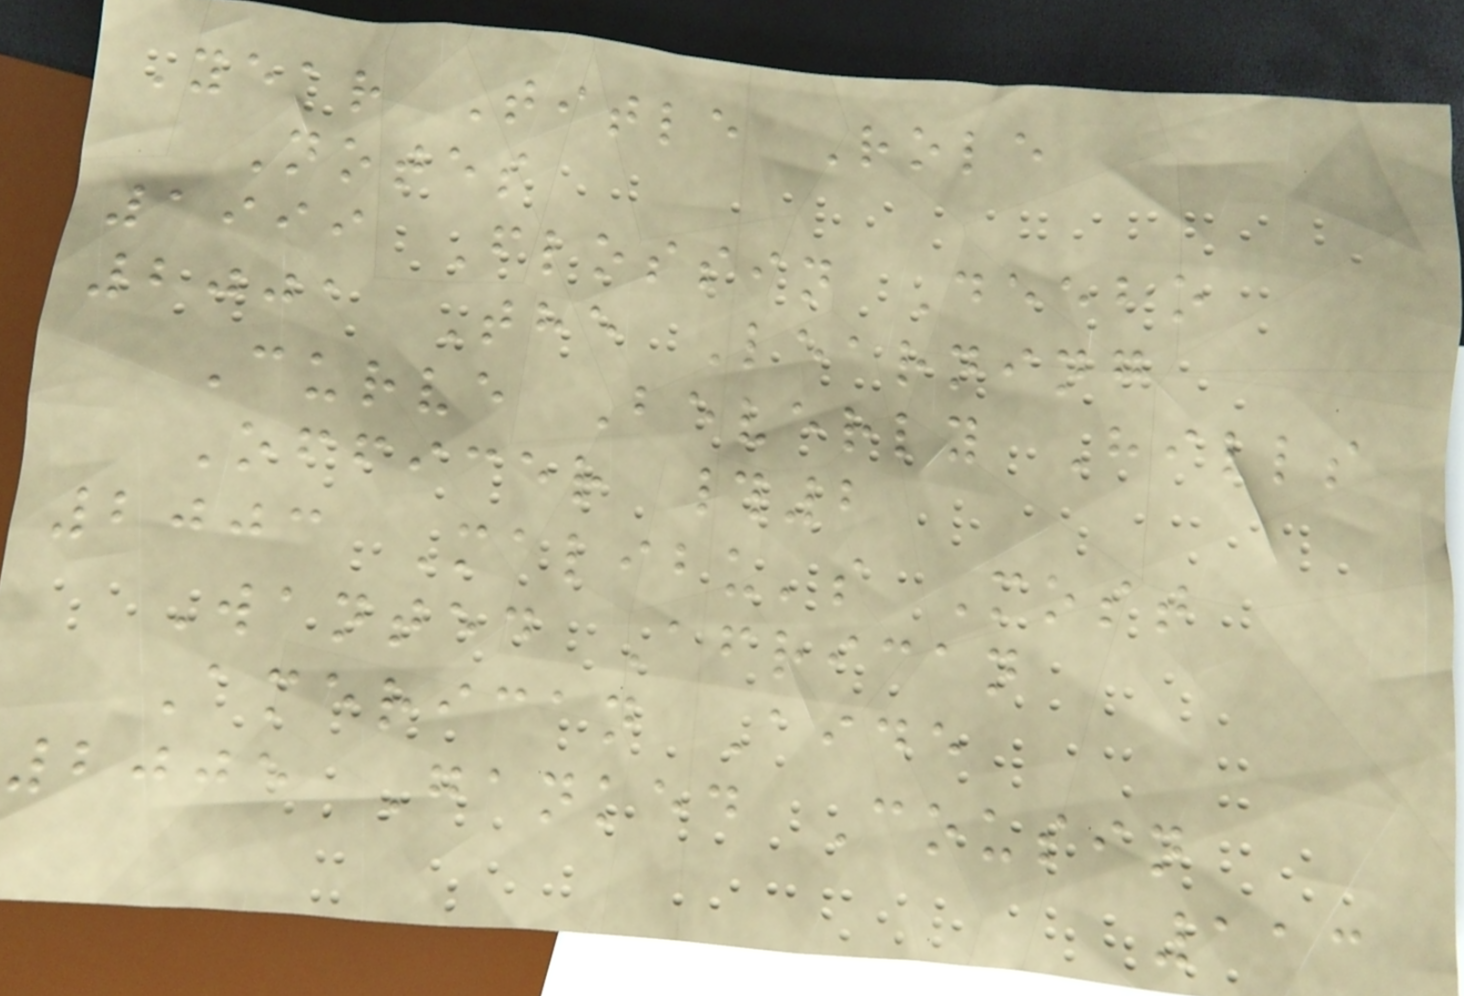Year Title Role
Notes
1999 Flossin Deebo
2001 The Learning
Curve Beverly Hills
Officer #2
2003 Malibu's Most
Wanted African
American Aide
2005 Ganked Cousin
113
